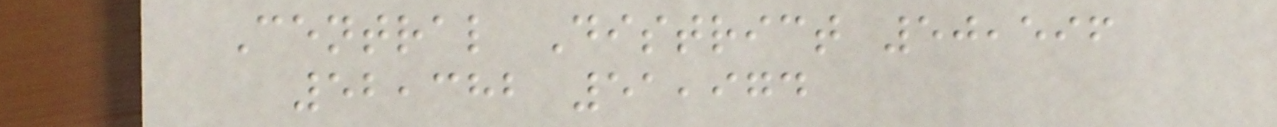Central District 50,596
52,382 51,974
